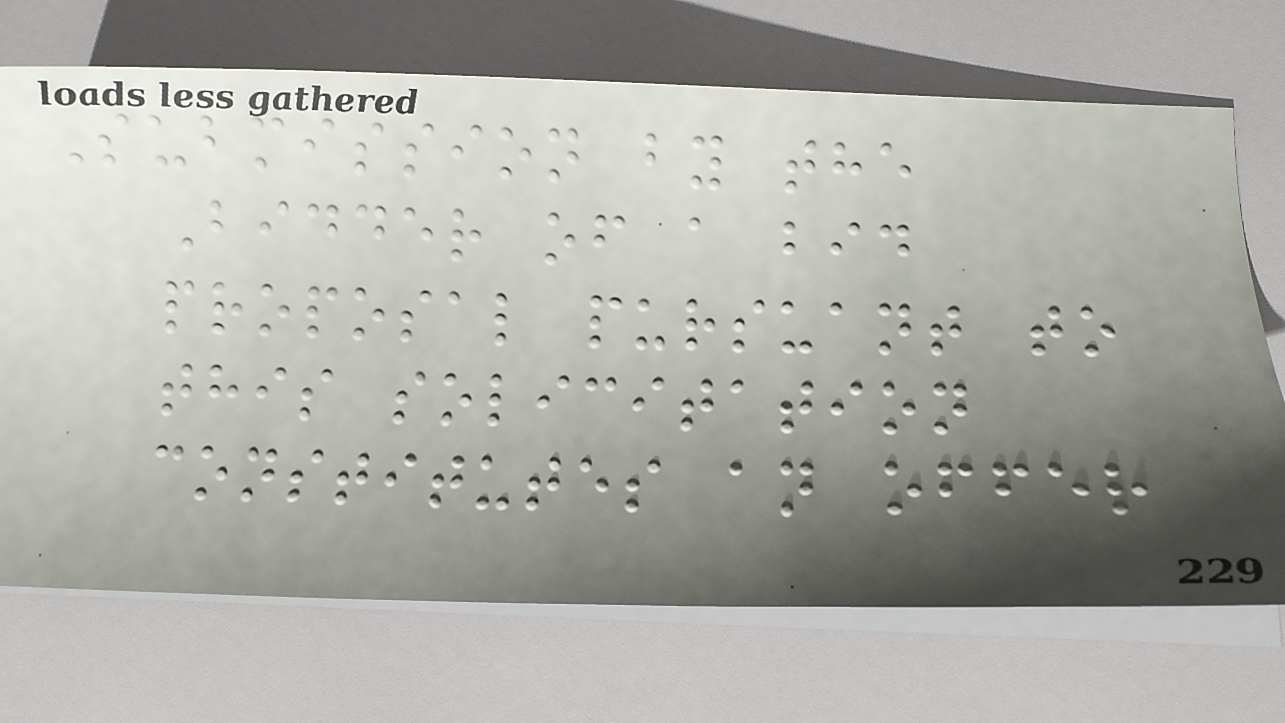Submission by the
Bidder of a bid
proposal pursuant to
this solicitation
constitutes an offer
